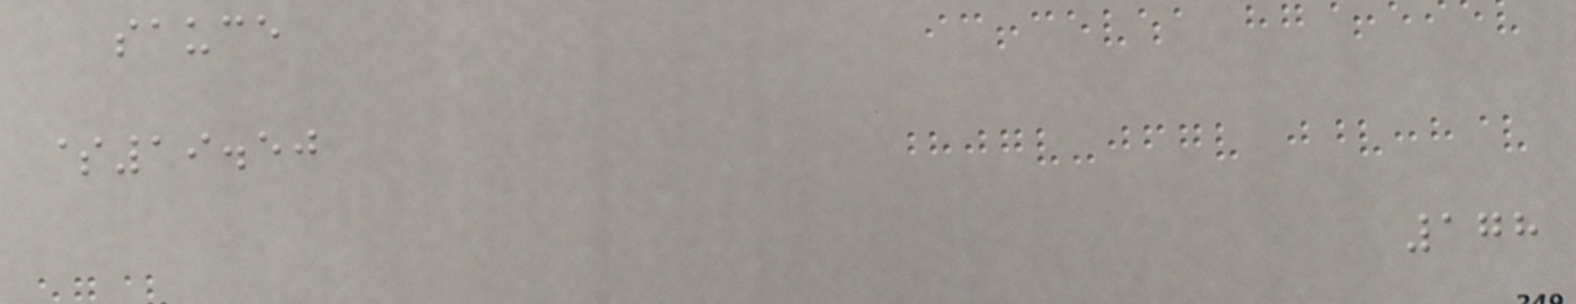sauce
$19.50
178
